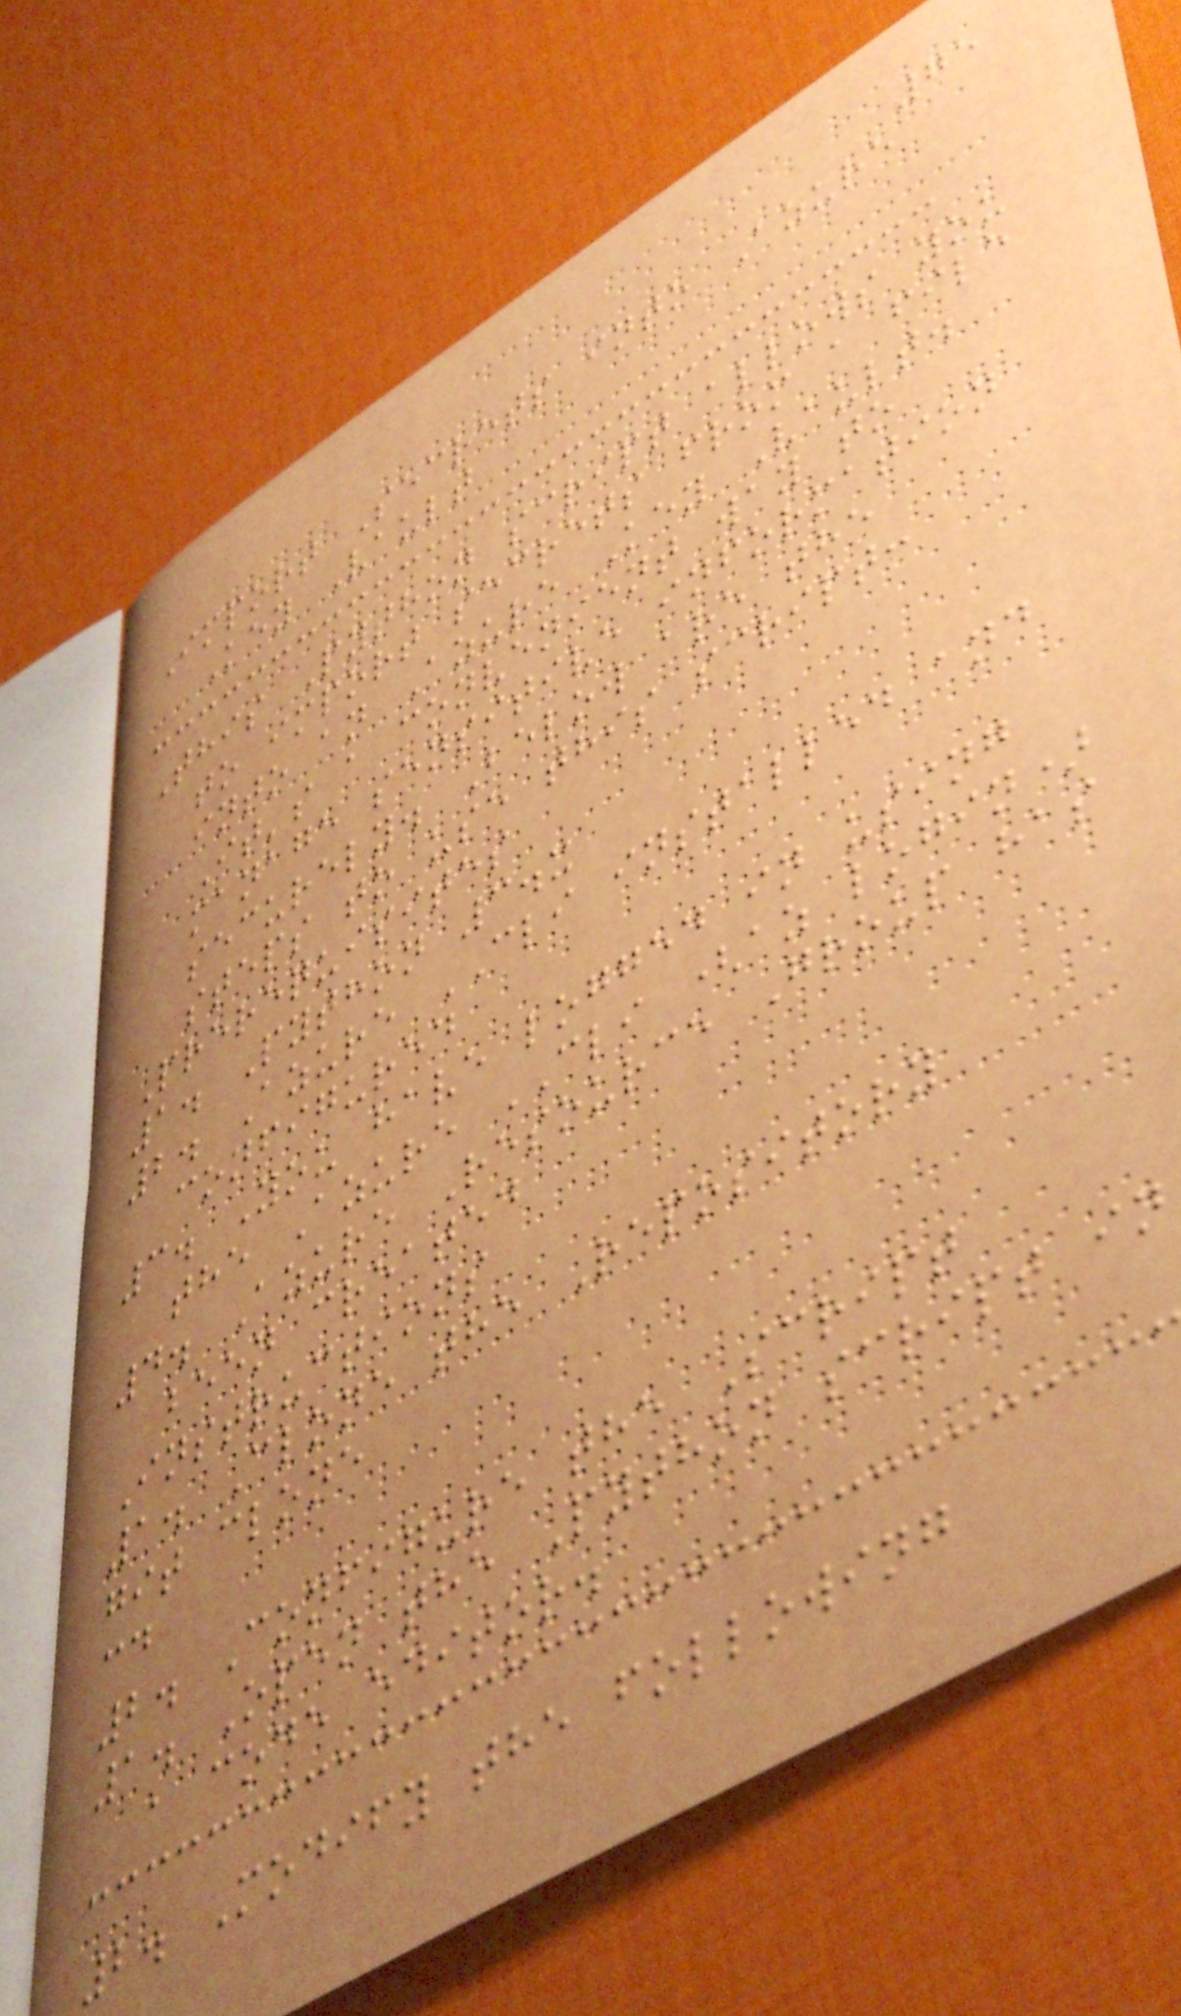75
Import Secrets into Azure
Key Vault
This Python script allows you
to import secrets from a file
into an Azure Key Vault.
It's a convenient way to
manage sensitive information
securely. Below are the
steps to use this script:
Prerequisites
1. Python 3.x
2. Azure CLI installed and
configured
3. You have logged in using
the Azure CLI (az login)
4. Azure Resource Group has
been created
Instructions
1. Clone the Repository
git clone
cd
2. Configure the Script
1. Open the Python script in
a code editor.
2. Modify the following
